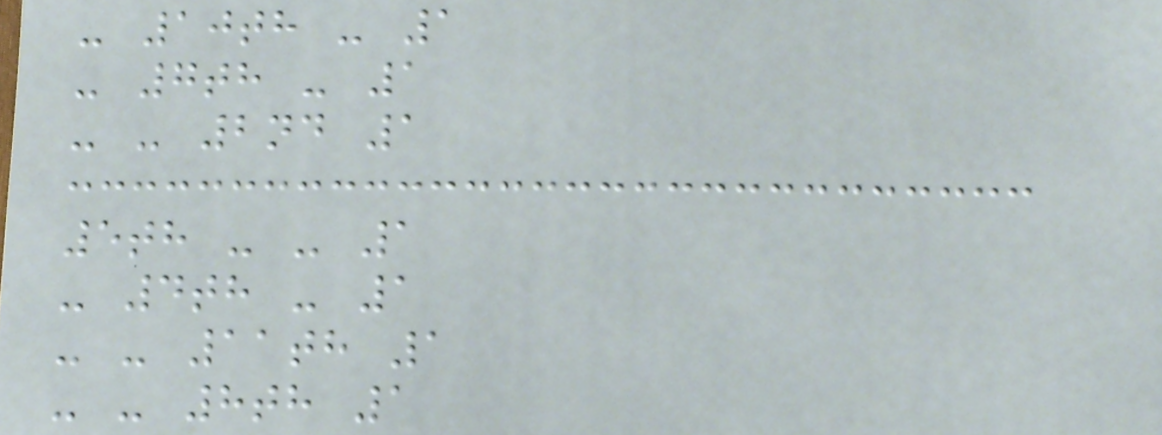- 10th - 1
- 7th - 1
- - 2nd 1
5th - - 1
- 4th - 1
- - 11th 1
- - 8th 1
